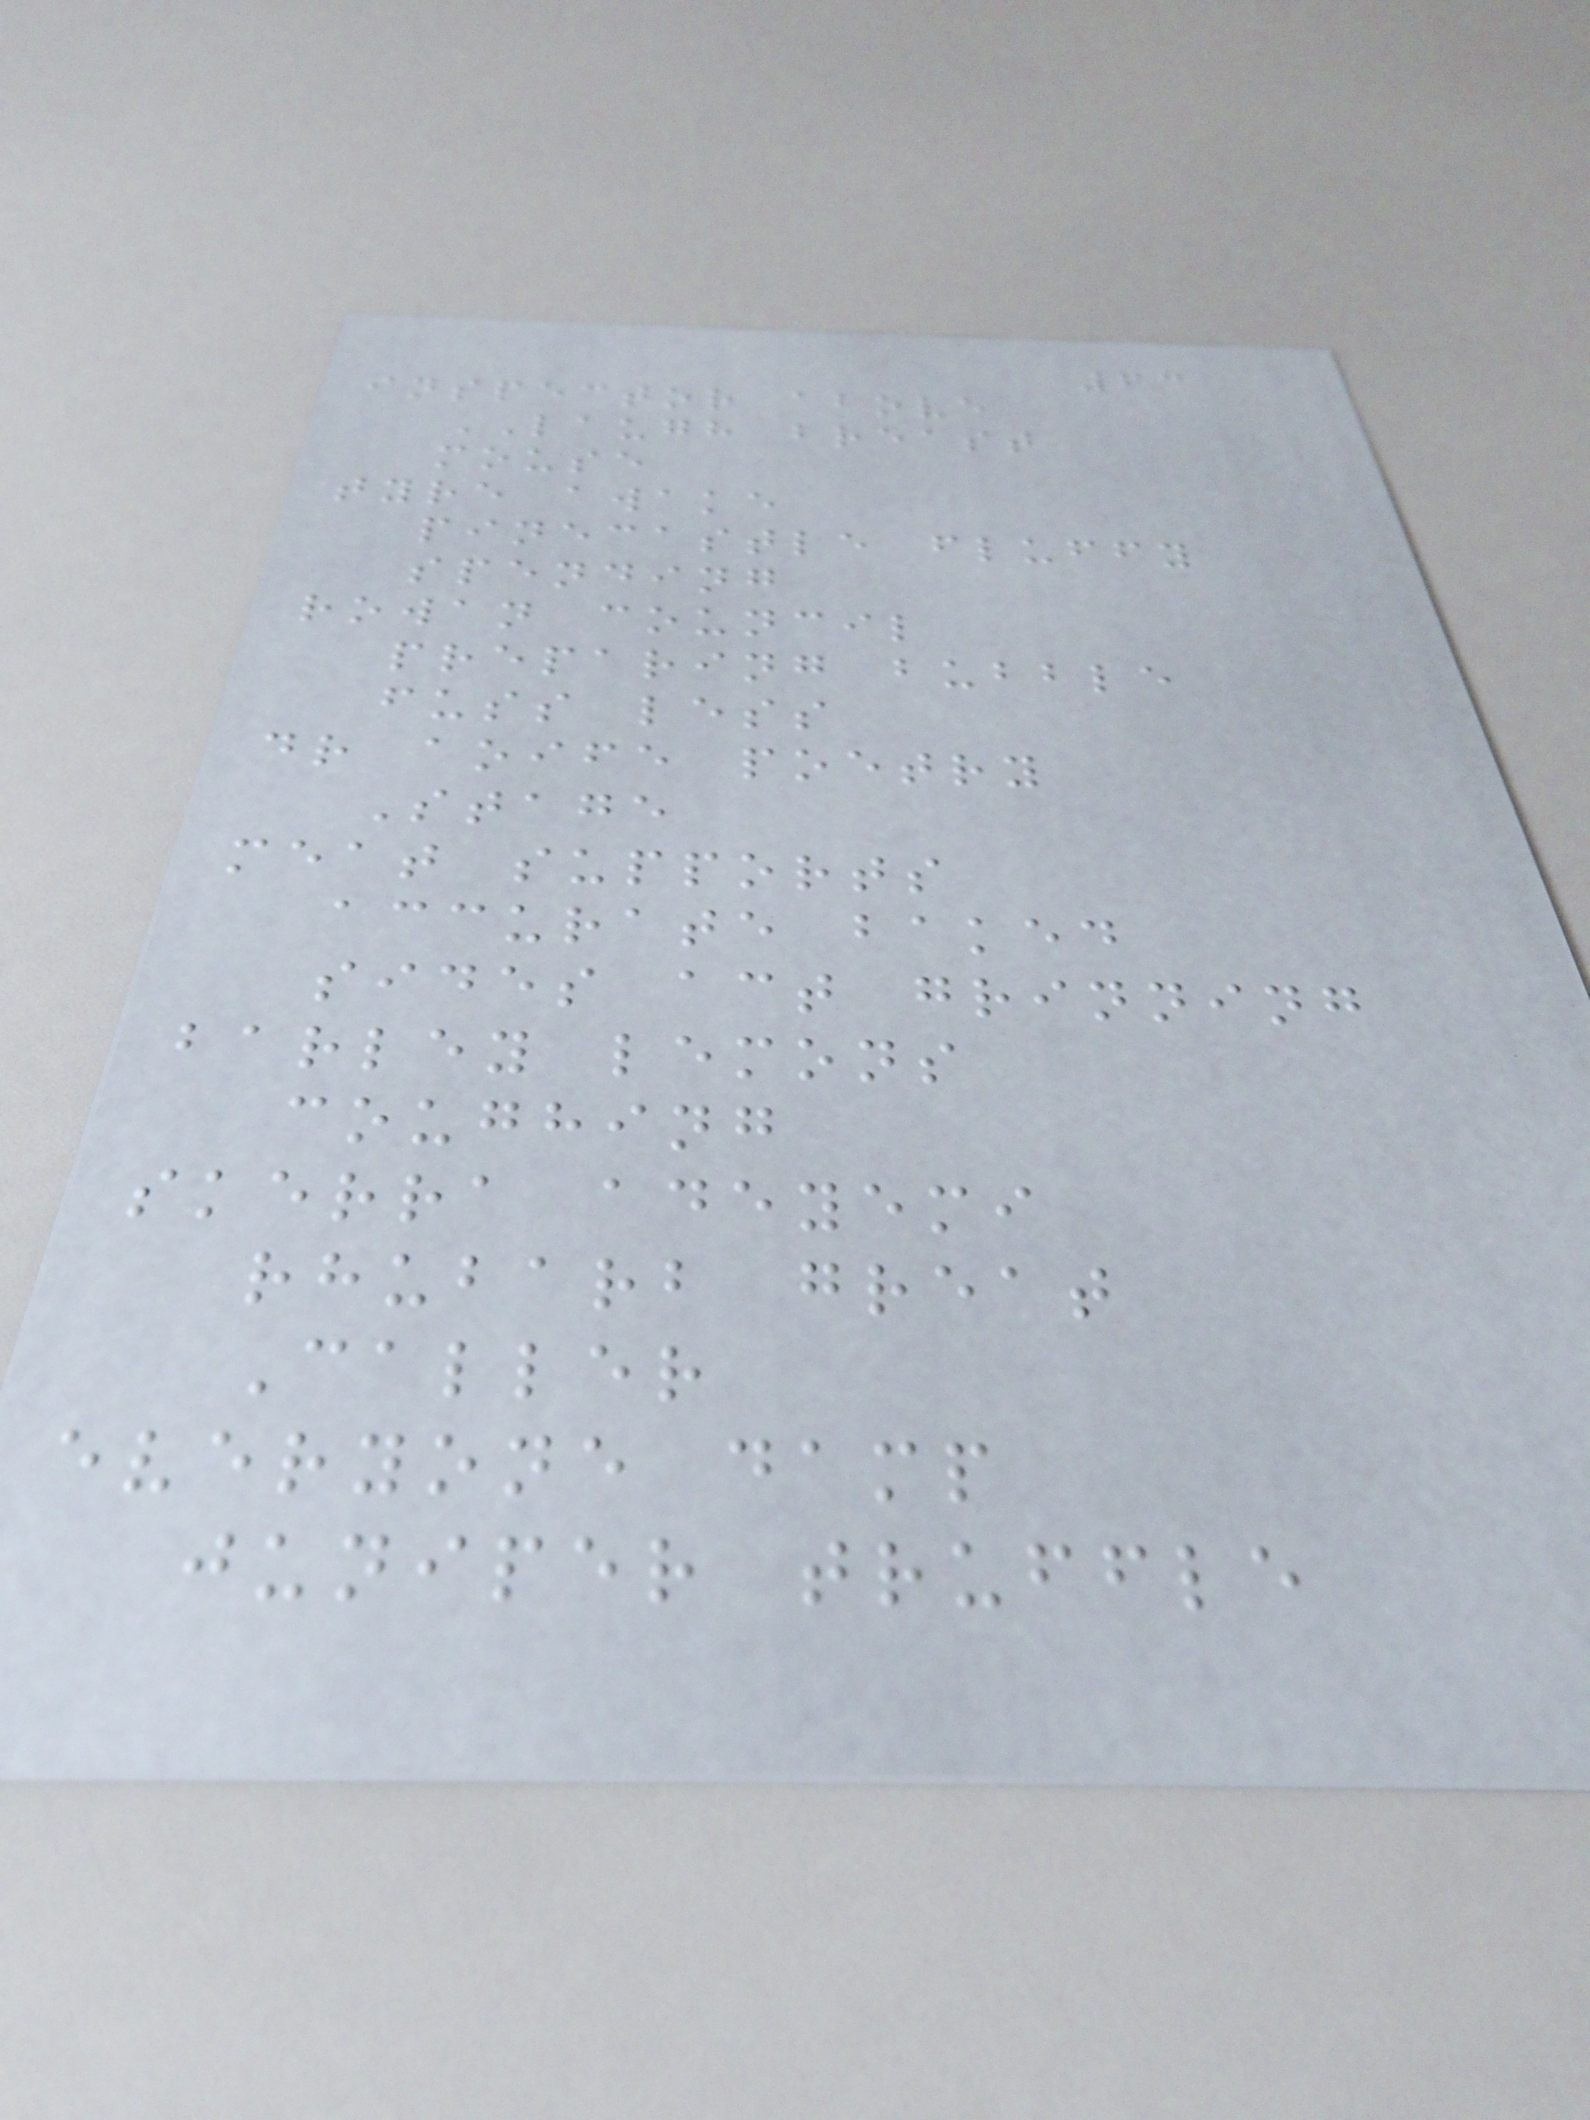63
inspector above
LAUGH breast
mouse
tyre awake
pinecastle fluffy
spending
rowan council
preparing bubble
fuss less
dr aoife poetry
Stage
meat supports
accurate baked
sides act grinning
barley lemons
coughing
skerra adeyemi
rhubarb great
Caller
everyone damp
juniper truffle
